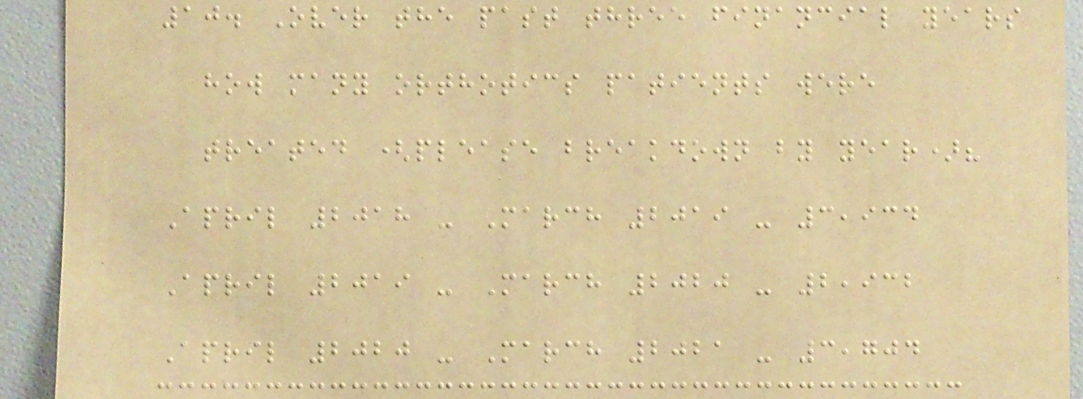10. Over the past three financial years
how many orthotics patients were
treated (please breakdown by year)?
April 2018 - March 2019 - 3,934
April 2019 - March 2020 - 2,932
April 2020 - March 2021 - 3,704
